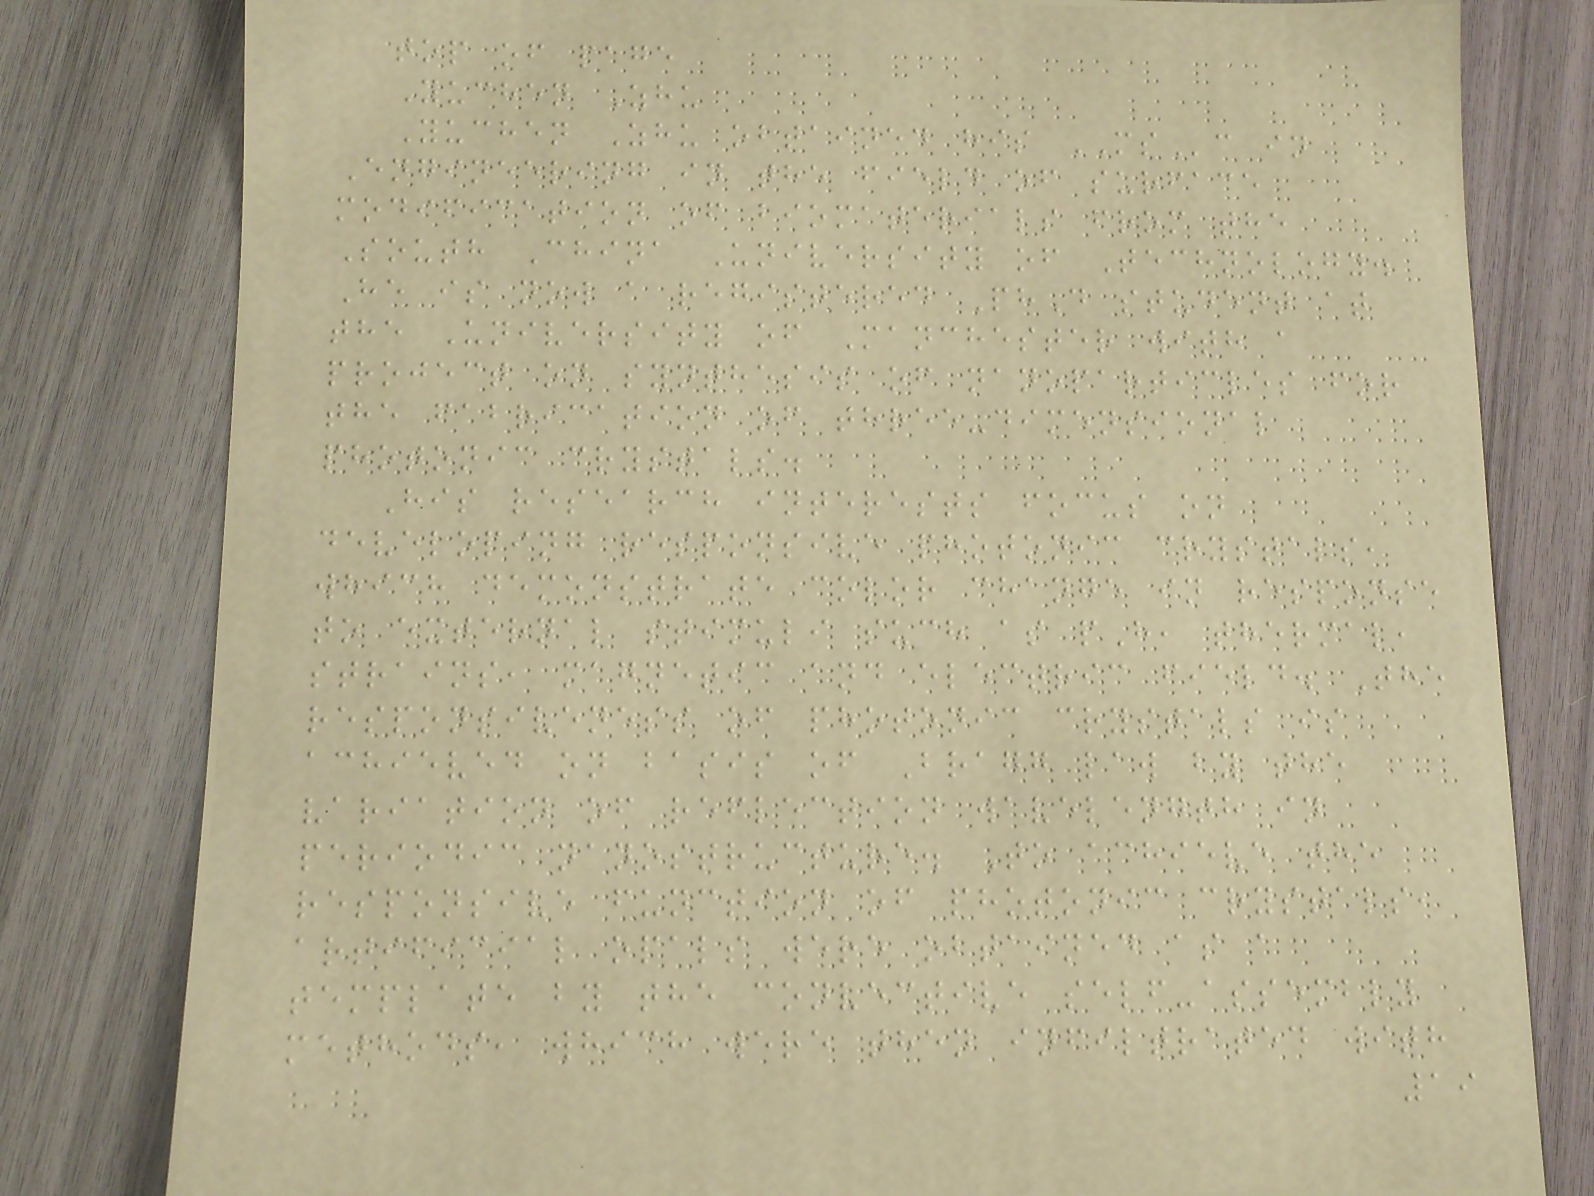top of page
Yuchen Zhu
Yuchen Zhu obtained his MSc in
Engineering in the field of surface
modification of biomaterials from the
South China University of Technology.
He is now a registered PhD student at
the University of Manchester with a
project on synthesis of nanoparticles for
the fabrication of three-dimensional
photonic crystals.
His research interests focus on
developing responsive photonic crystals,
which demonstrate color change in response
to external stimuli such as pH, thermal,
strains, magnetic and electric field. The
responsiveness of photonic crystals is
achieved on basis of Bragg law by the
variation of reflection wavelength in
periodic nanostructure. To achieve the
responsive function of photonic crystals,
artificial opals were obtained as a
template by the convective self-assembly
methods, which were then infiltrated with
19
